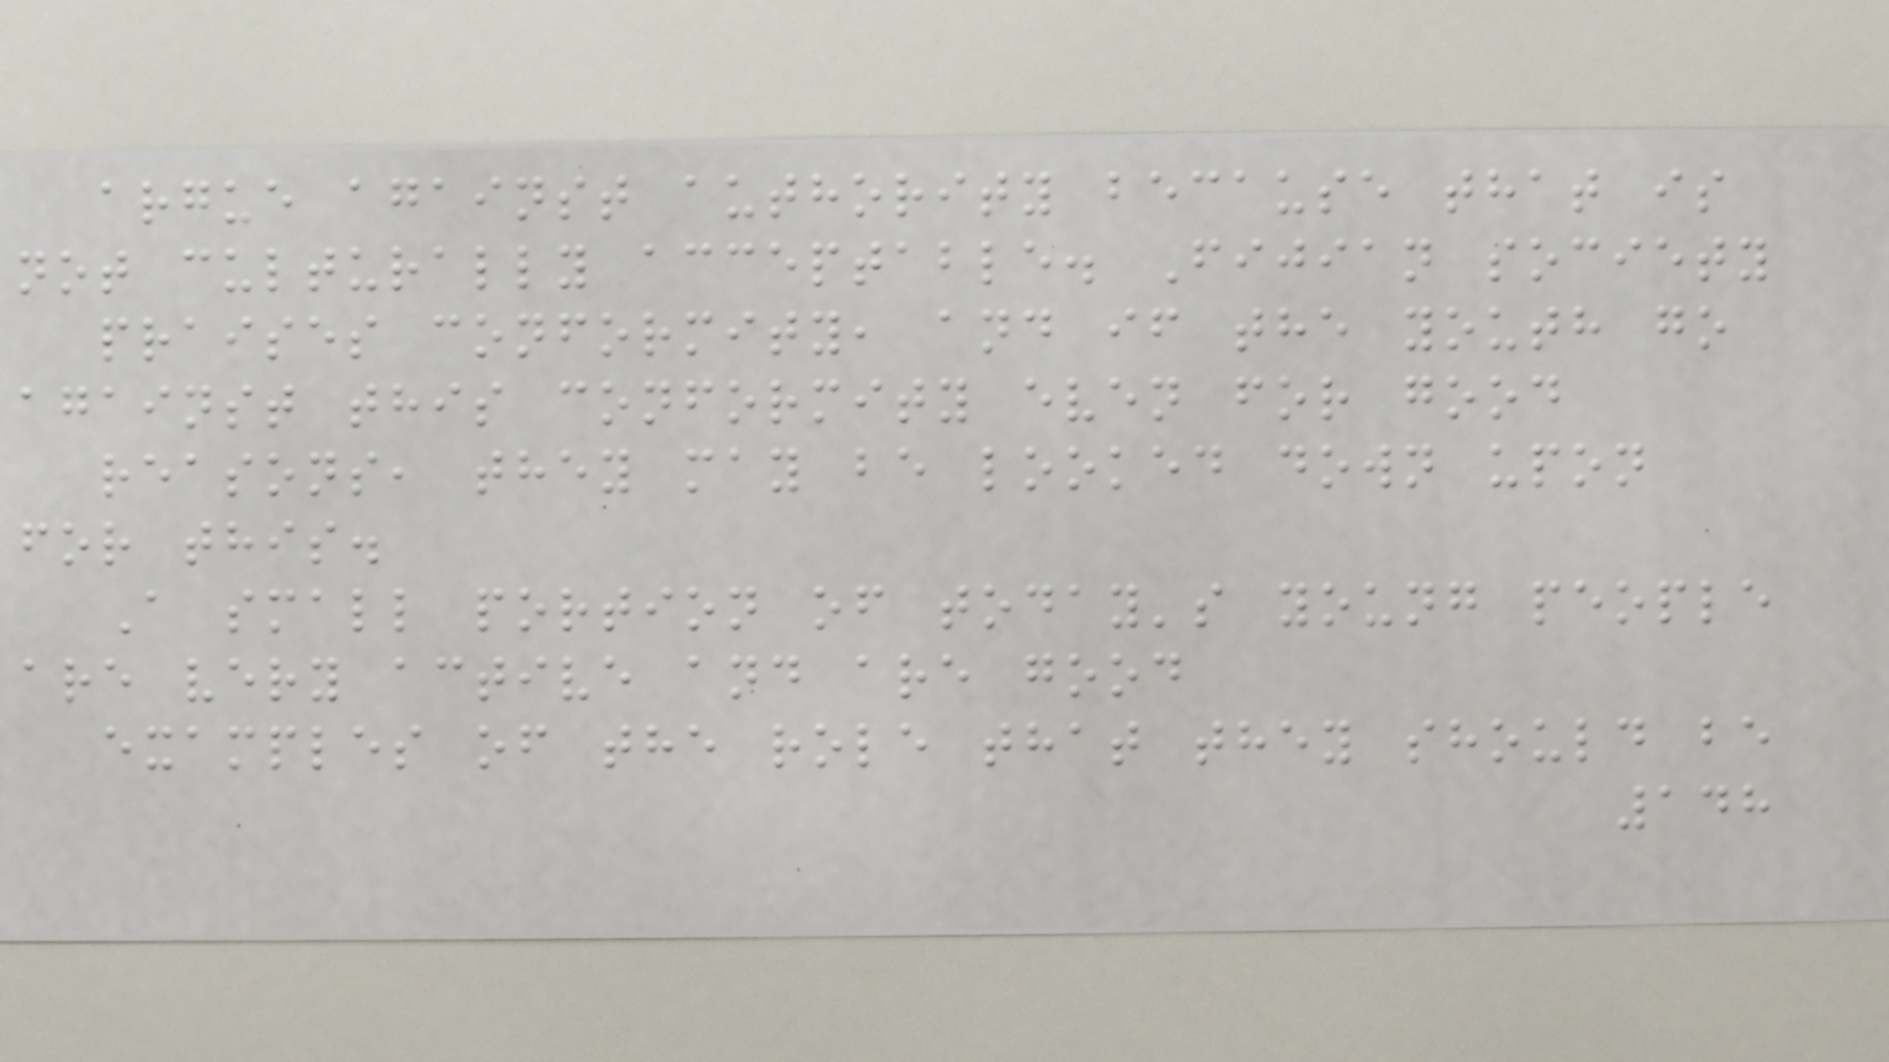argue against authority because that is
not culturally acceptable. Fijian society
praises conformity, and if the youth go
against this conformity even for good
reasons, they may be looked down upon
for this.
A small portion of today's young people
are very active and are good
examples of the role that they should be
148
